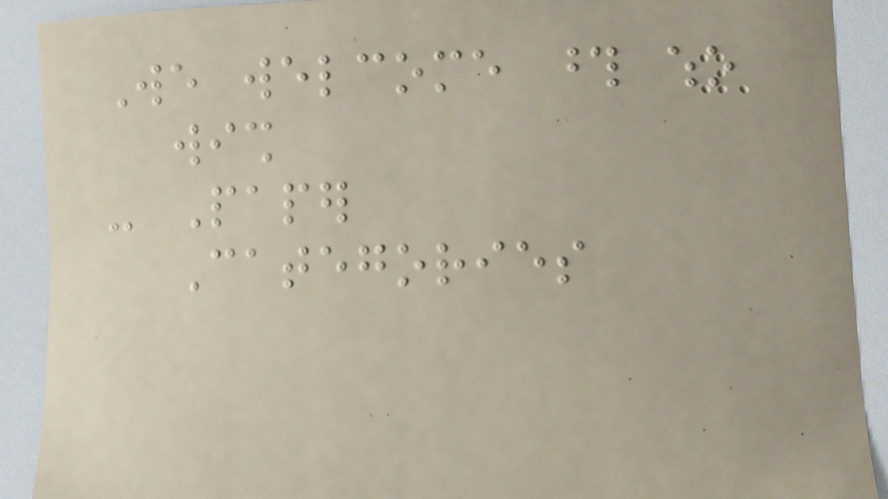We welcome those who
wish
- Paper
Categories
